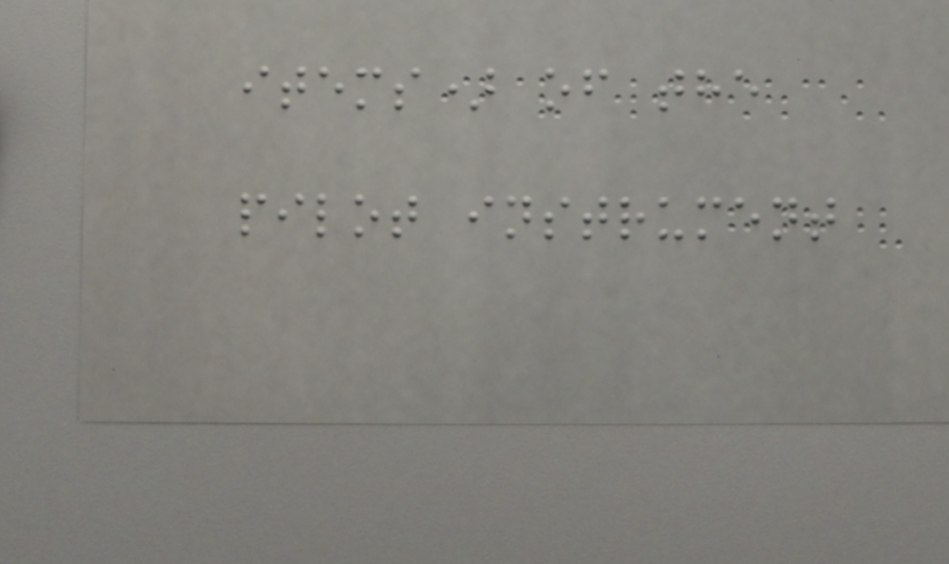items) of the
pilot instrument
